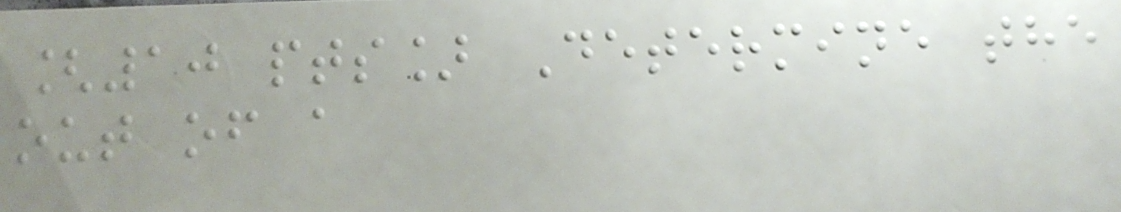[10 pts] Determine the
out of a
